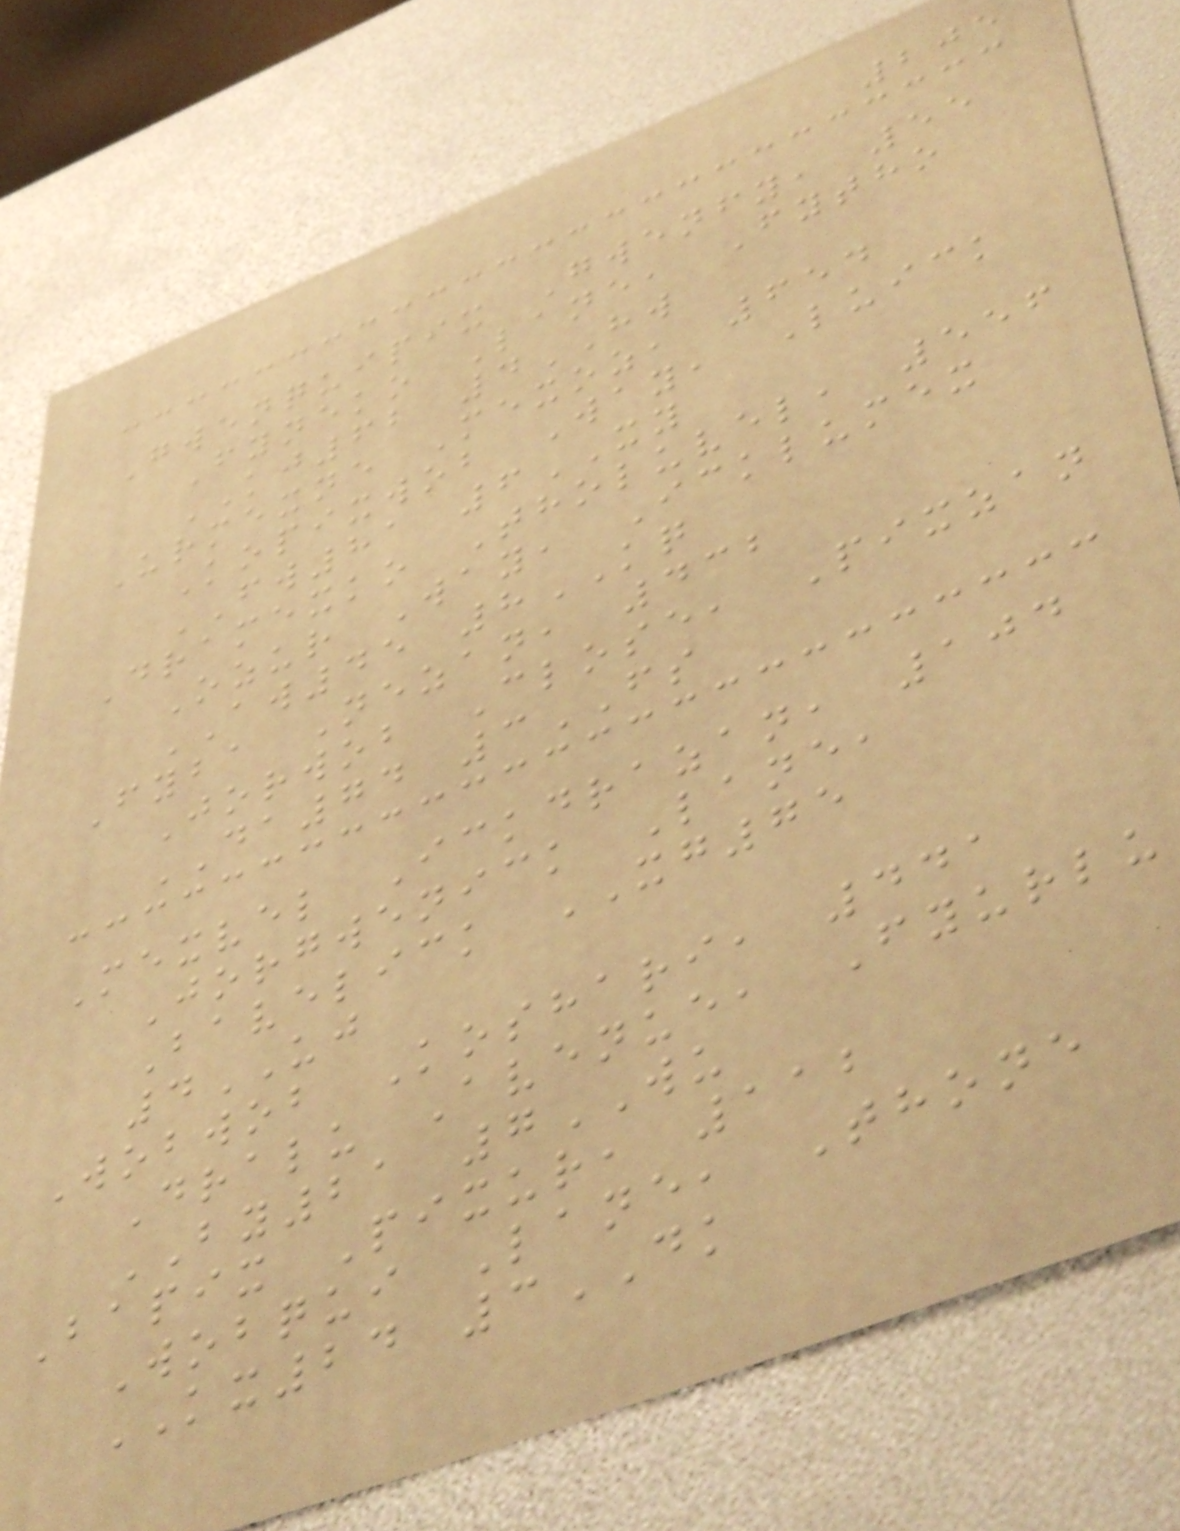205
Gwenquipix Gwenfy, 55
Fyneko Lane, Fytho
KJ62 4HW
Urmexne Mexoz, 654
Kopixwob Way, Luick
FW81 6XY
Dramexko Tholuvel, 556
Ozur Way, Icklumex
AW45 8KQ
Fyba Nezan, 432
Jorwob Close, Pixzan
DA74 3FS
Mexvel Ickdrazan, 104
Jorgwenick Lane,
Bavelick XG75
4UJ
Wobwob Koshari, 441
Dralu Avenue, Fyurlu
BY21 7WU
Bapix Pixur, 112
Wobqui Lane, Thone
KX24 3DK
